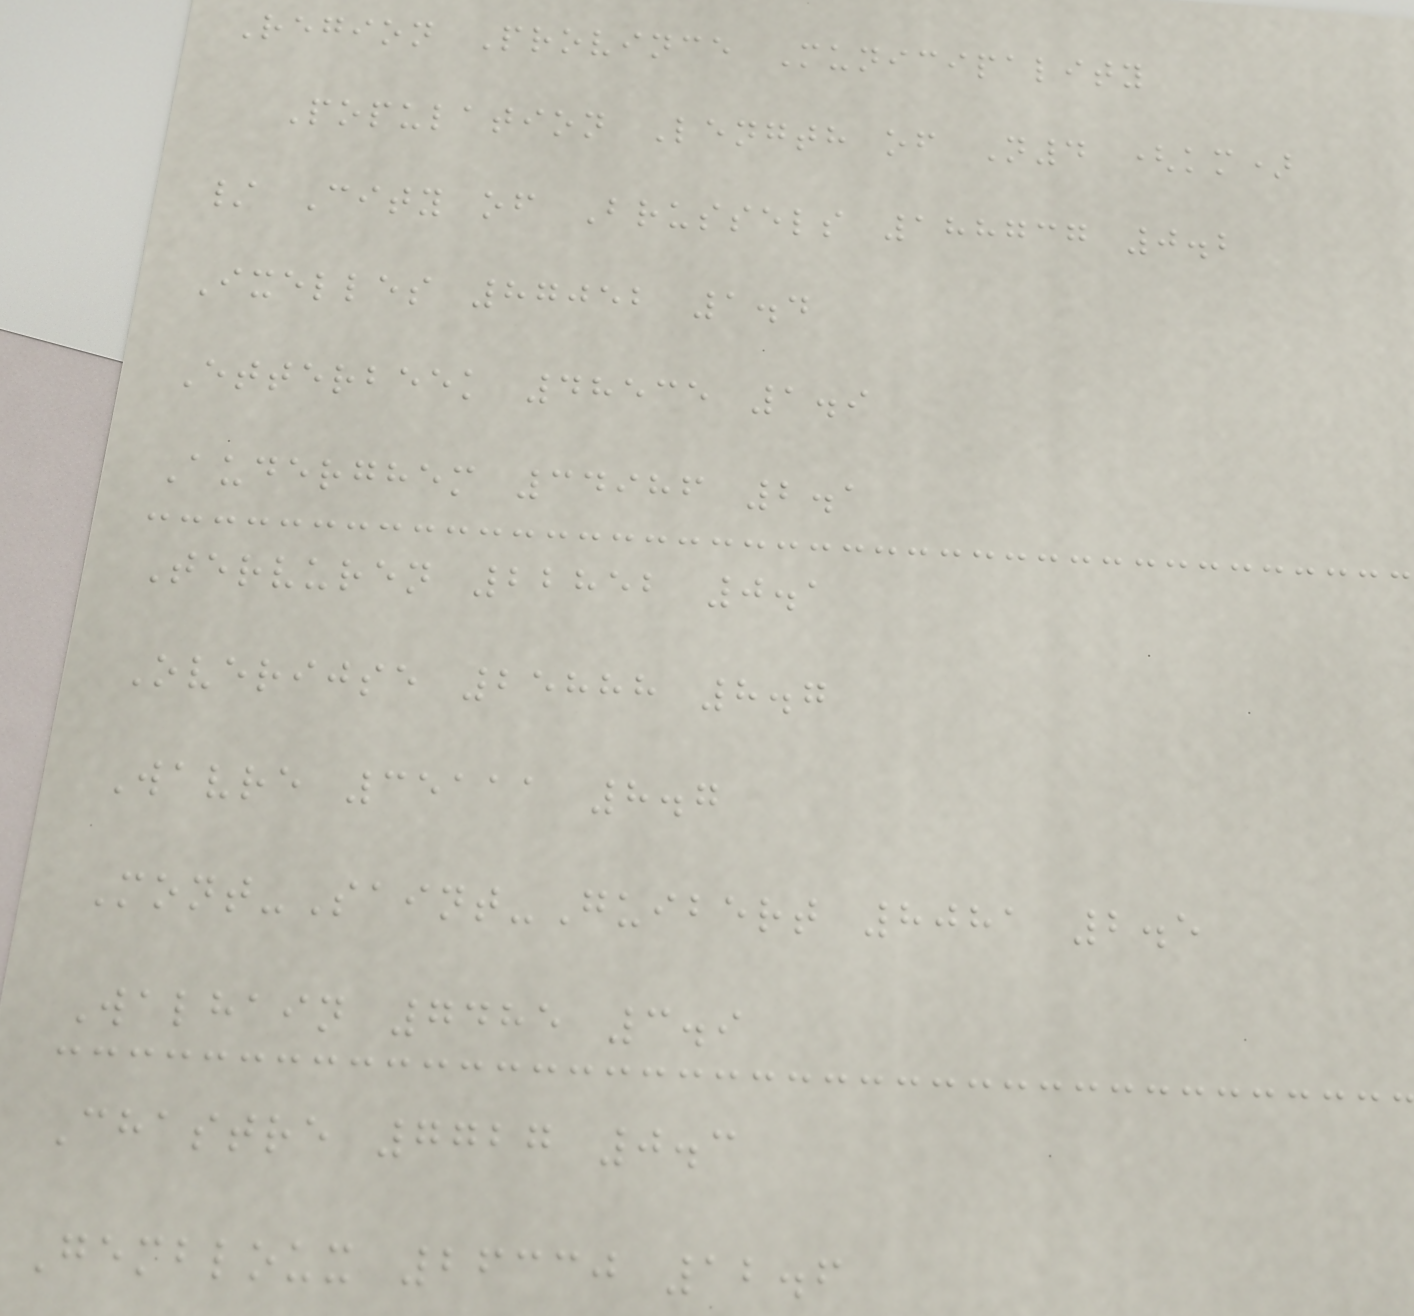Region Province Municipality
Population Length of N4 (km)
/ City of Brussels 188737 0.2
Ixelles 87052 1.4
Etterbeek 48535 1.9
Auderghem 34986 2.1
Tervuren 22852 0.1
Overijse 25888 8.7
Wavre 35111 8.7
Mont-Saint-Guibert 8081 2.5
Walhain 7485 3.9
Chastre 7727 0.3
Gembloux 26330 12.6
